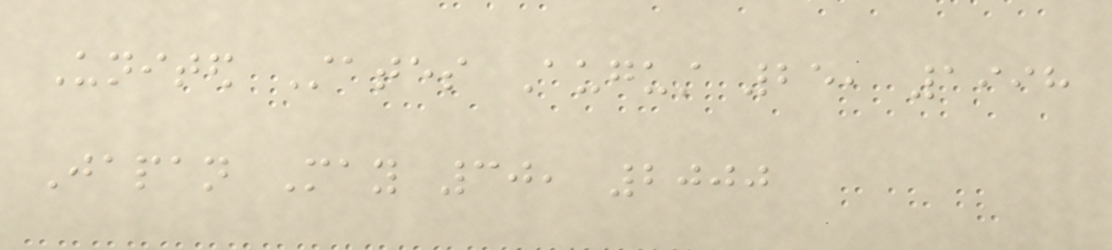United States August 25, 1998
Japan May 30, 2000
